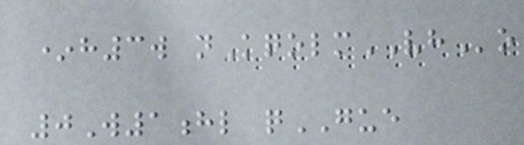*h3w nKqolmVHo
0W1hl qGUE
